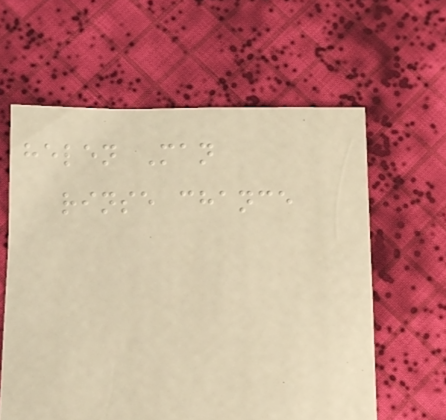helen Man
rinse chance
